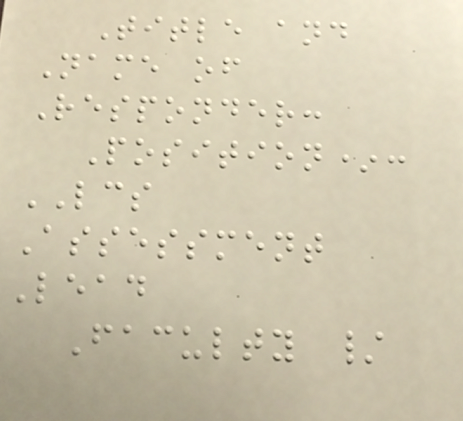Title and
Name of
Responder:
Position*:
LCS
Assessment
Lead
Faculty /
